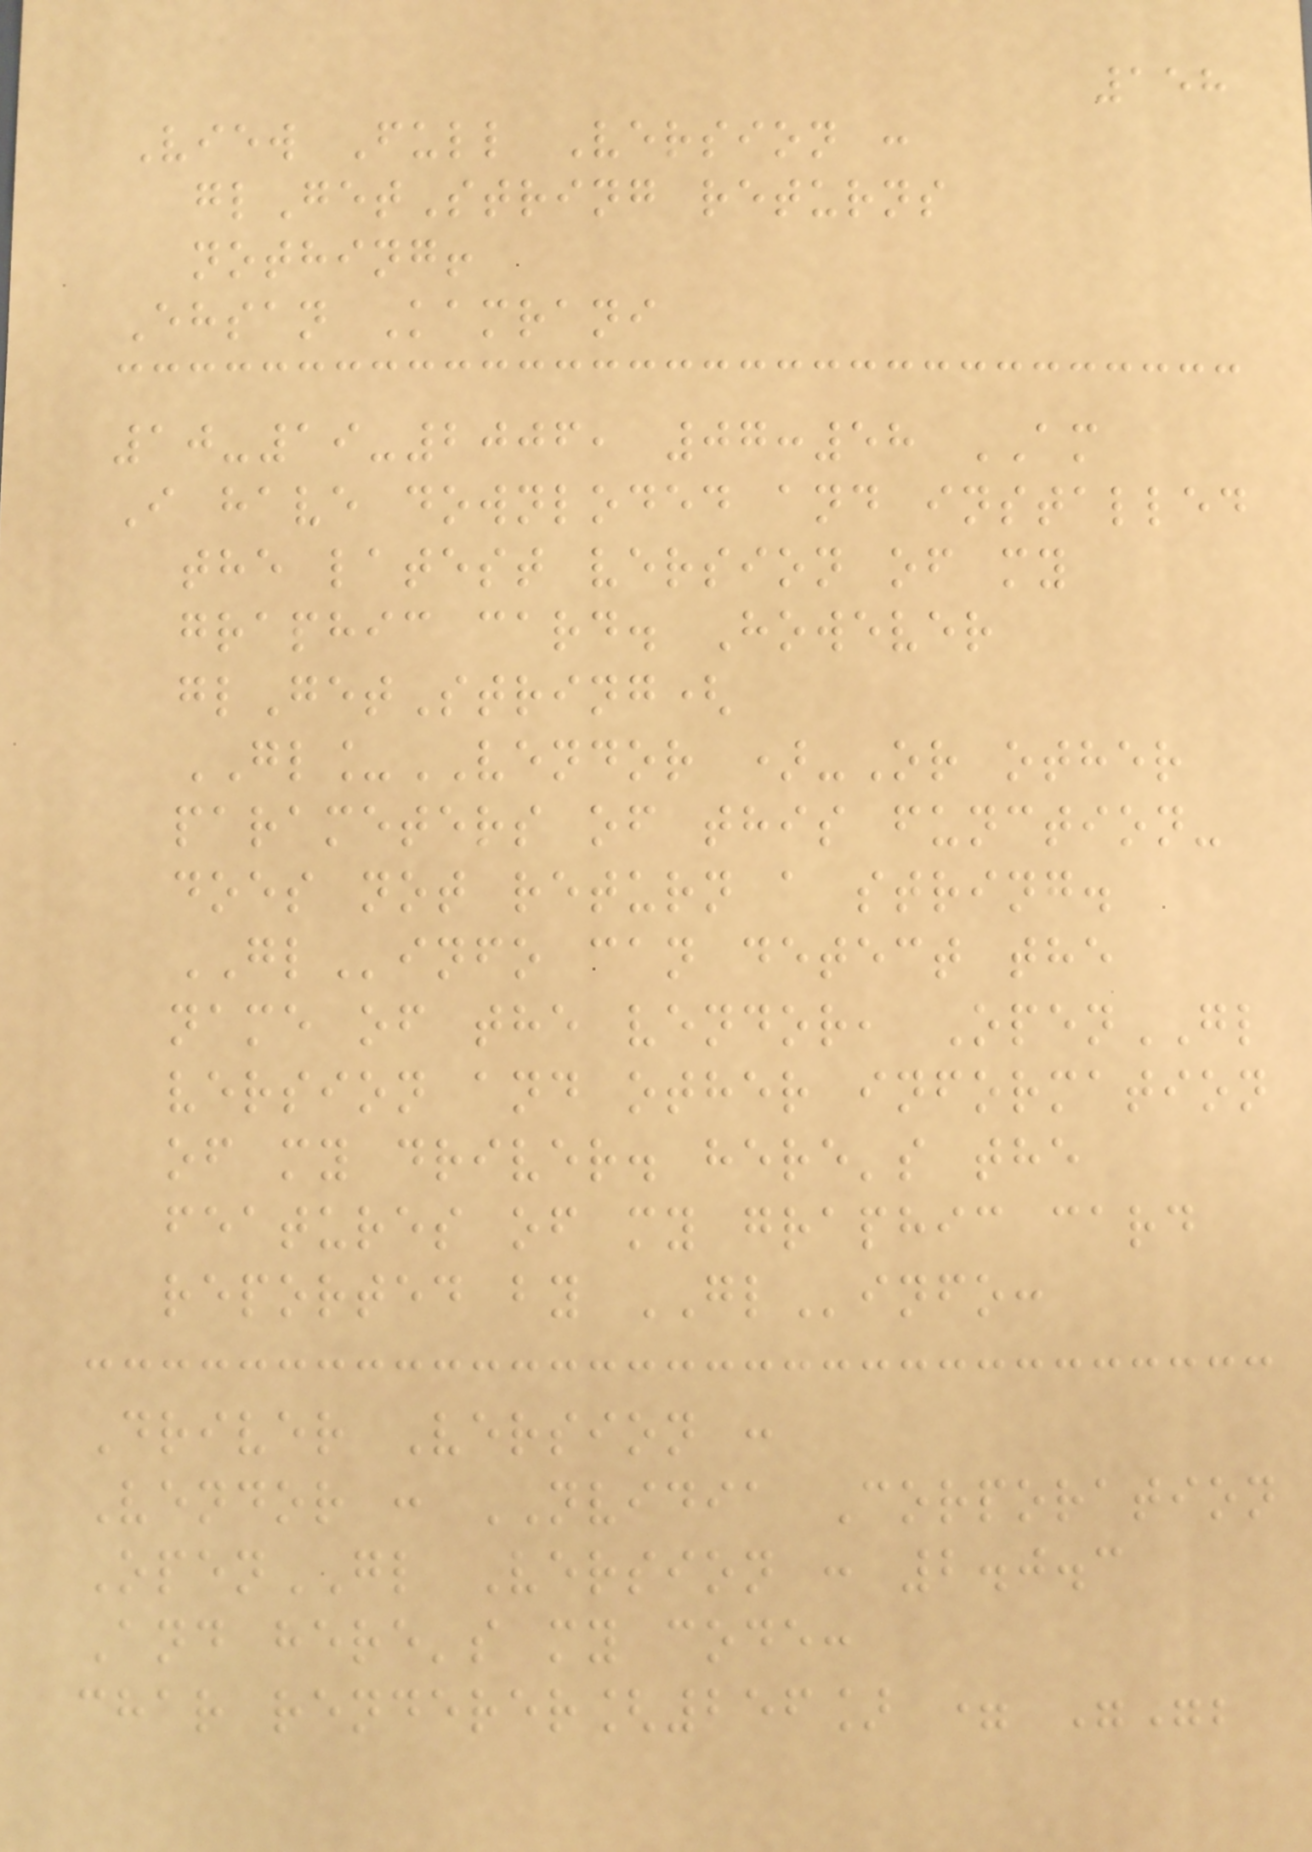158
View Full Version :
glGetString returns
nothing!
Ehsan Kamrani
10-19-2006, 07:58 AM
I have downloded and installed
the latest version of my
graphic card. However
glGetString(
GL_VENDOR )-Or other
parameters of this function-
does not return a string.
GLinfo can detect the
name of the vendor, OpenGL
version and other information
of my driver. here's the
features of my graphic card
reported by GLinfo:
Driver Version :
Vendor : NVIDIA Corporation
OpenGL Version : 2.0.3
And here's my code:
char renderer[256] = "";
